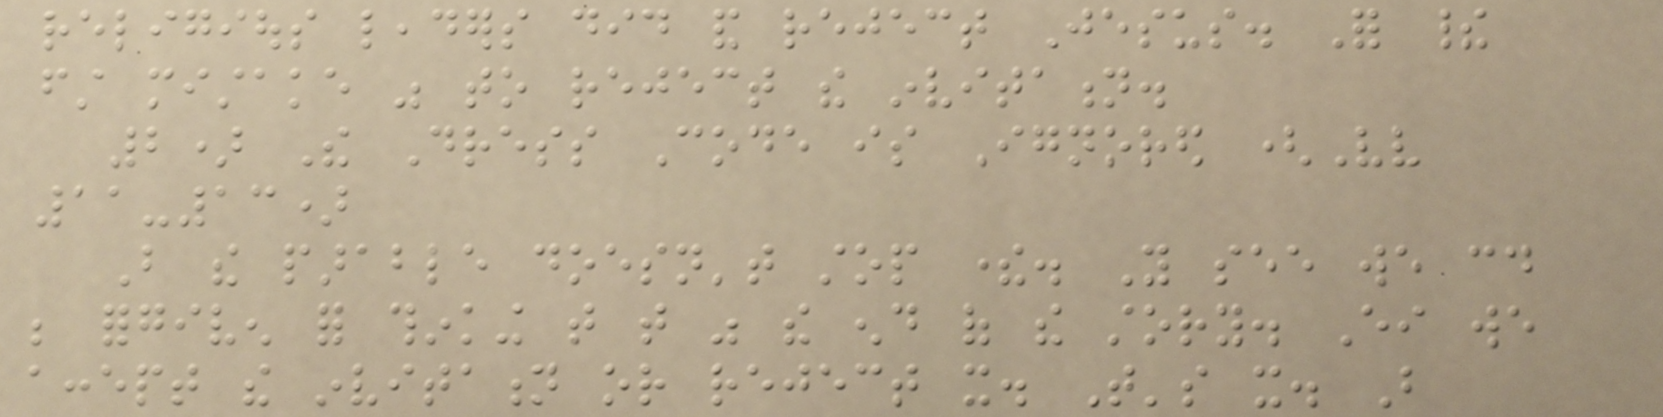religious leaders did and reject Jesus. For their
first mistake was to reject the invitation.
2) The Dress Code is Ignored (Vv
11-13)
But the parable doesn't stop there. You see we could
be forgiven for thinking that that was the end of the story. Either we
accept the invitation or reject it. That's it. But
